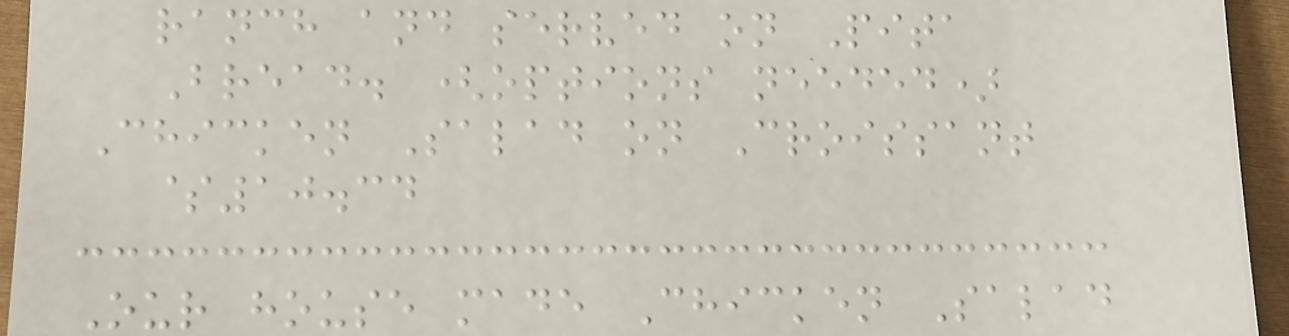ranch and served on Pita
Bread. (options needed)
Chicken Salad on Croissant
$10.34
Our house made Chicken Salad
